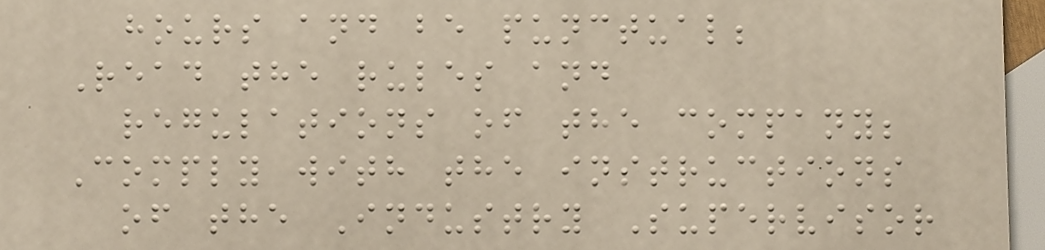hours and be punctual;
Read the rules and
regulations of the company;
Comply with the instructions
of the Industry Supervisor
